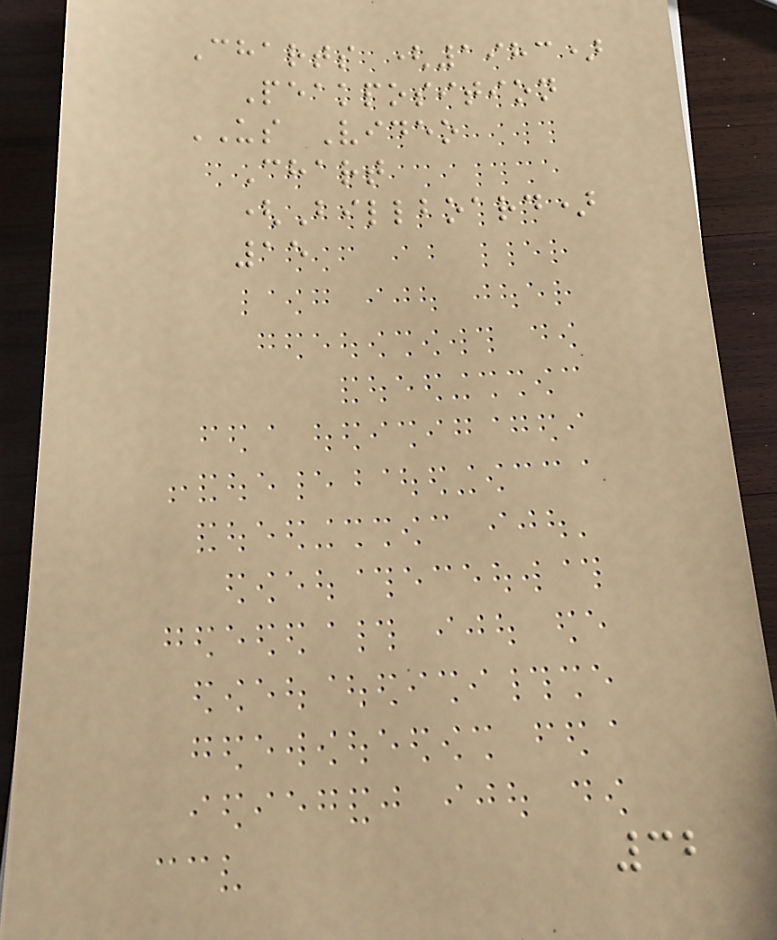Charts (1983)
Peakposition
US Video
Chart
(Billboard)
15
32
